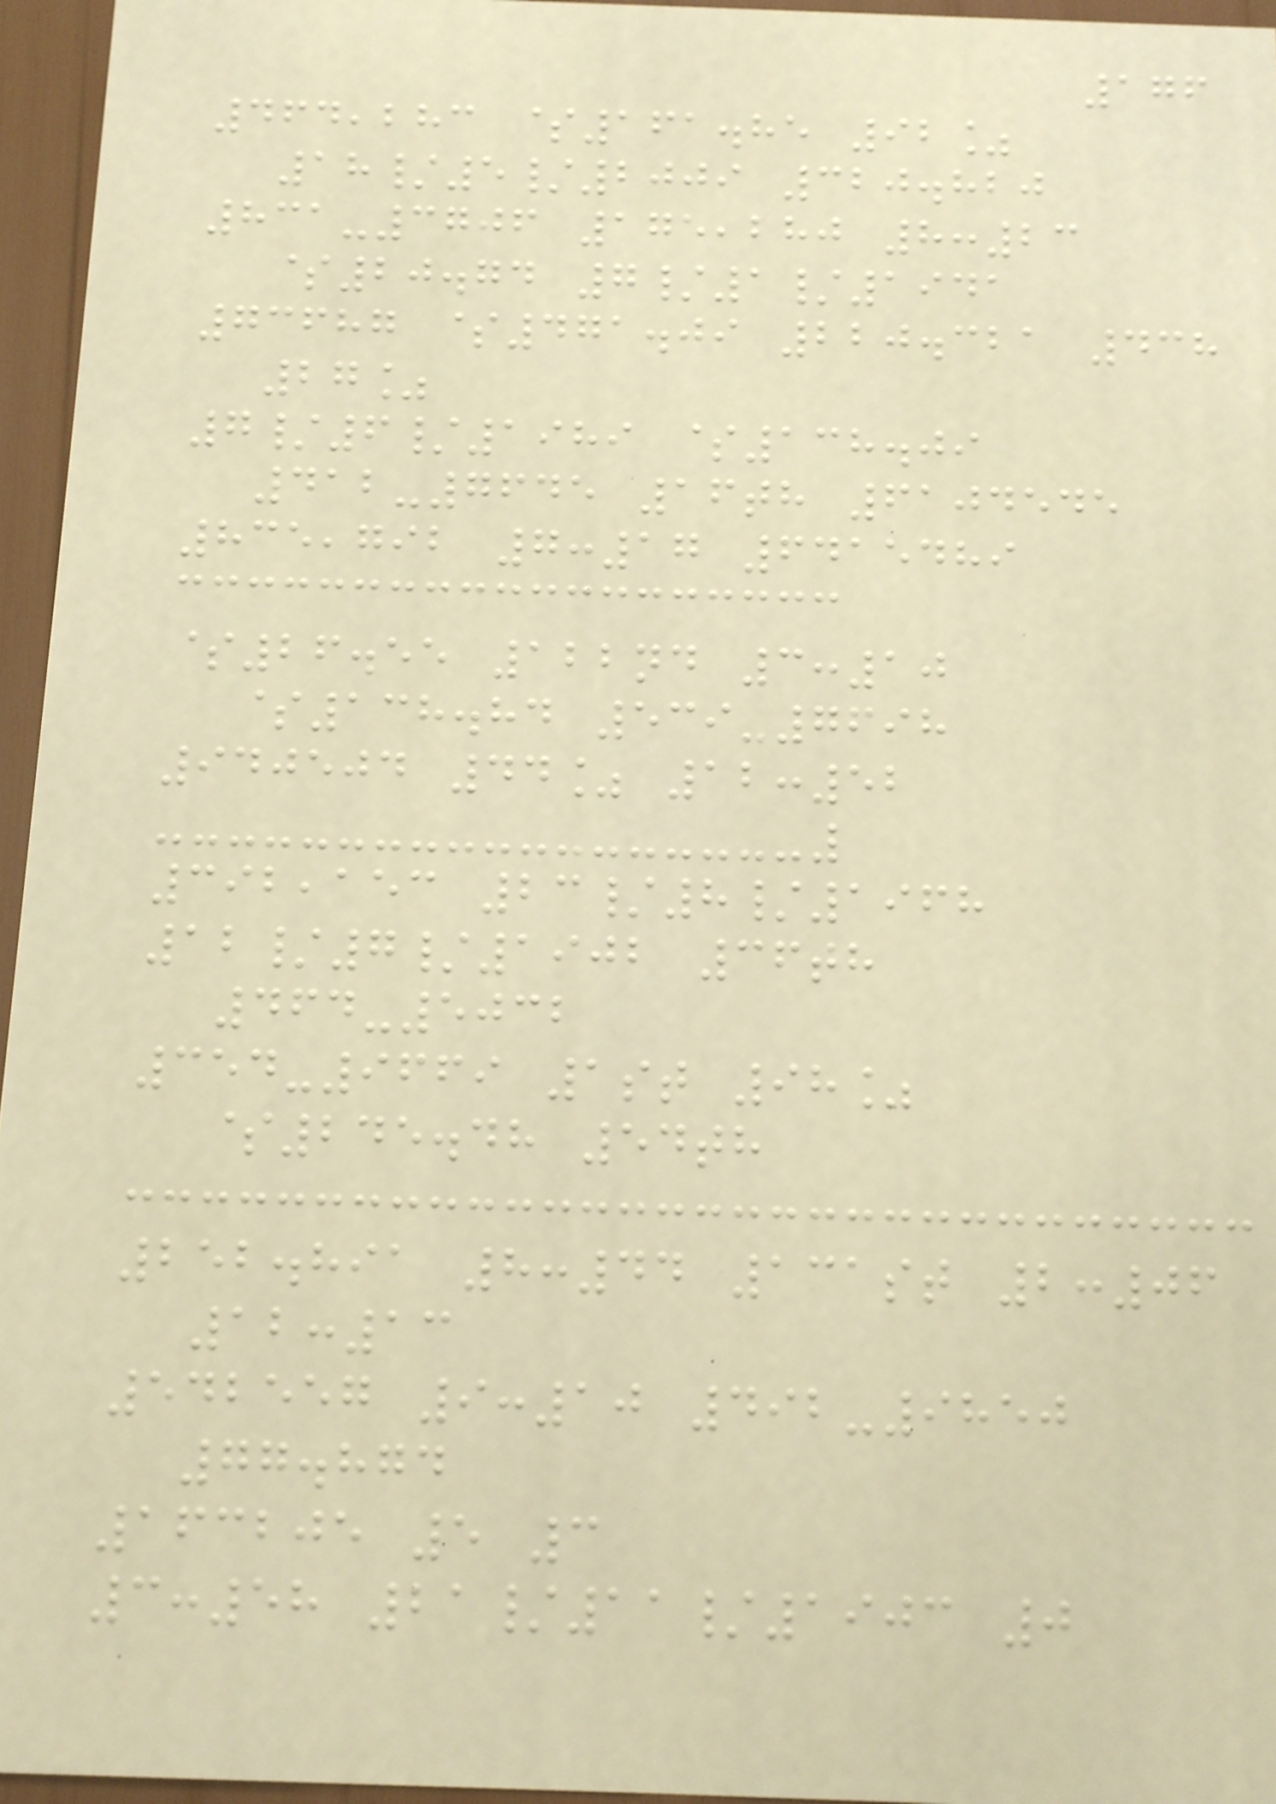176
464,283 $161.85 92%
18/5/2009 320.820
831-3706 175,280 8:23
$20.74 7/1/1941
73687 $471.09 220.321 438
27%
7/6/1989 $138.09
412-7645 16th 6104545
835,792 7:17 6415489
$26.55 122nd 3:10
$138.84 539-7698
940504 44% 12:52
392,153 23/8/1968
12/7/1902 36th
464-5032
354-9669 1st 98%
$245.48 54th
252.891 8:44 131st 2:06
12:13
542557 9:10 492-9850
77.874
163205 5 3
3:58 21/11/1903 0
